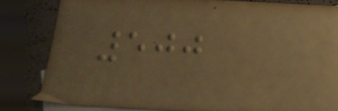500
